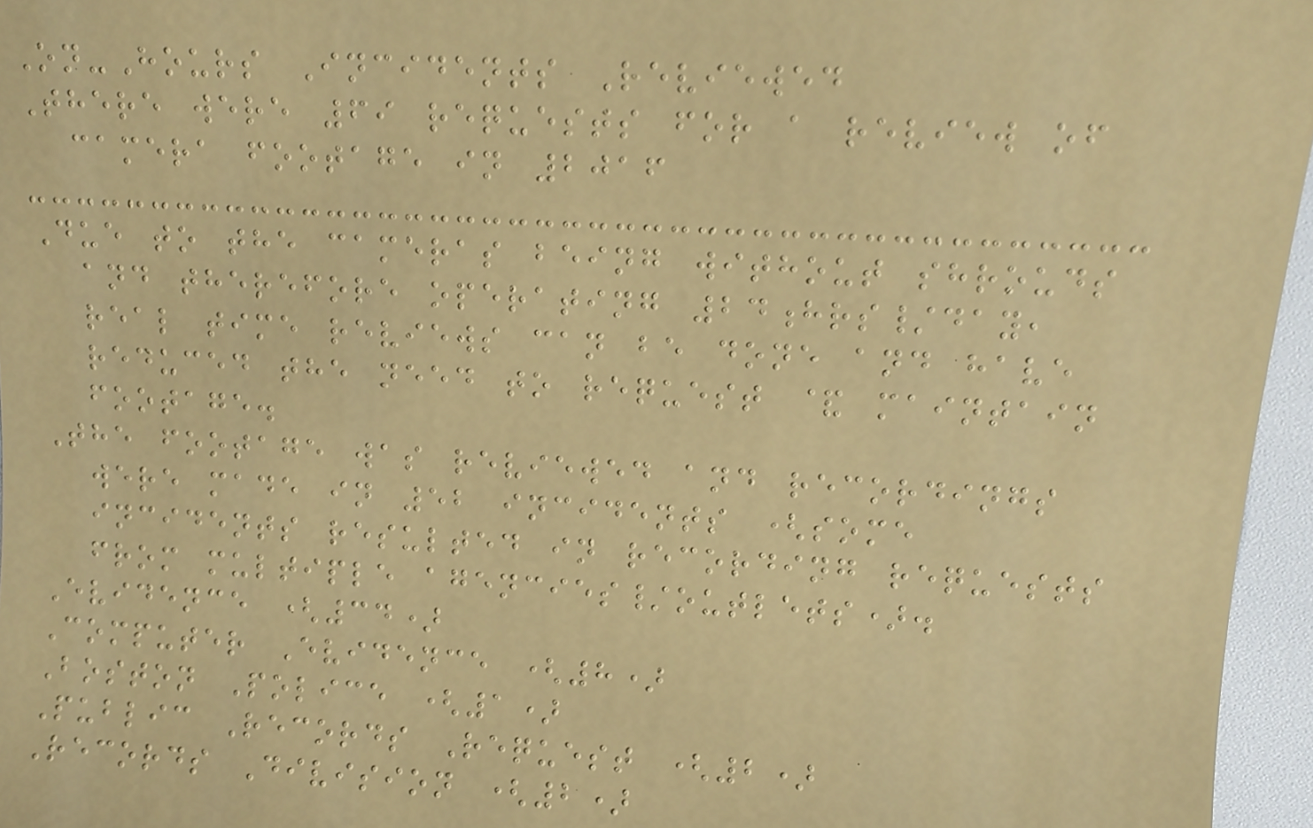On-Hours Incidents Reviewed
There were 69 requests for a review of
camera footage in 2016
Due to the cameras being without shrouds
and therefore operating 24hrs/day,
real time reviews can be done and have
reduced the need to request & maintain
footage.
The footage was reviewed and recordings
were made in 52 incidents (some
incidents resulted in recording requests
from multiple agencies/outlets).
Evidence (34)
Computer Evidence (8)
Boston Police (1)
Public Records Request (2)
Records Division (2)
